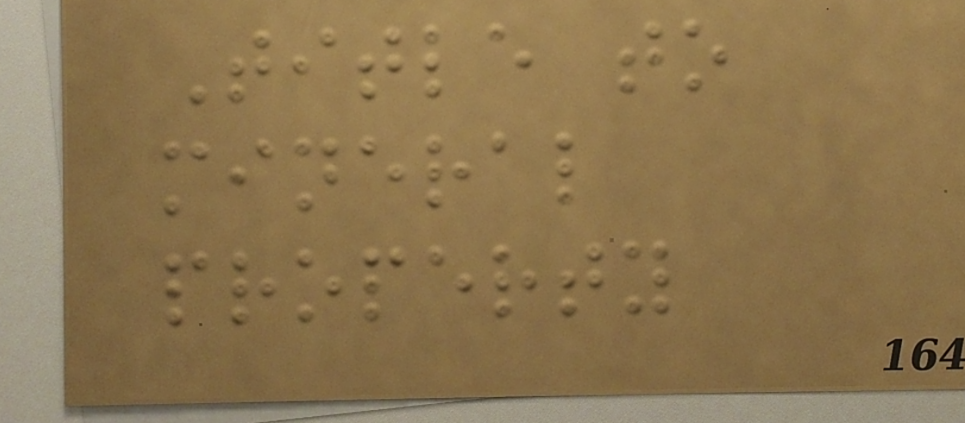Title to
mineral
property
